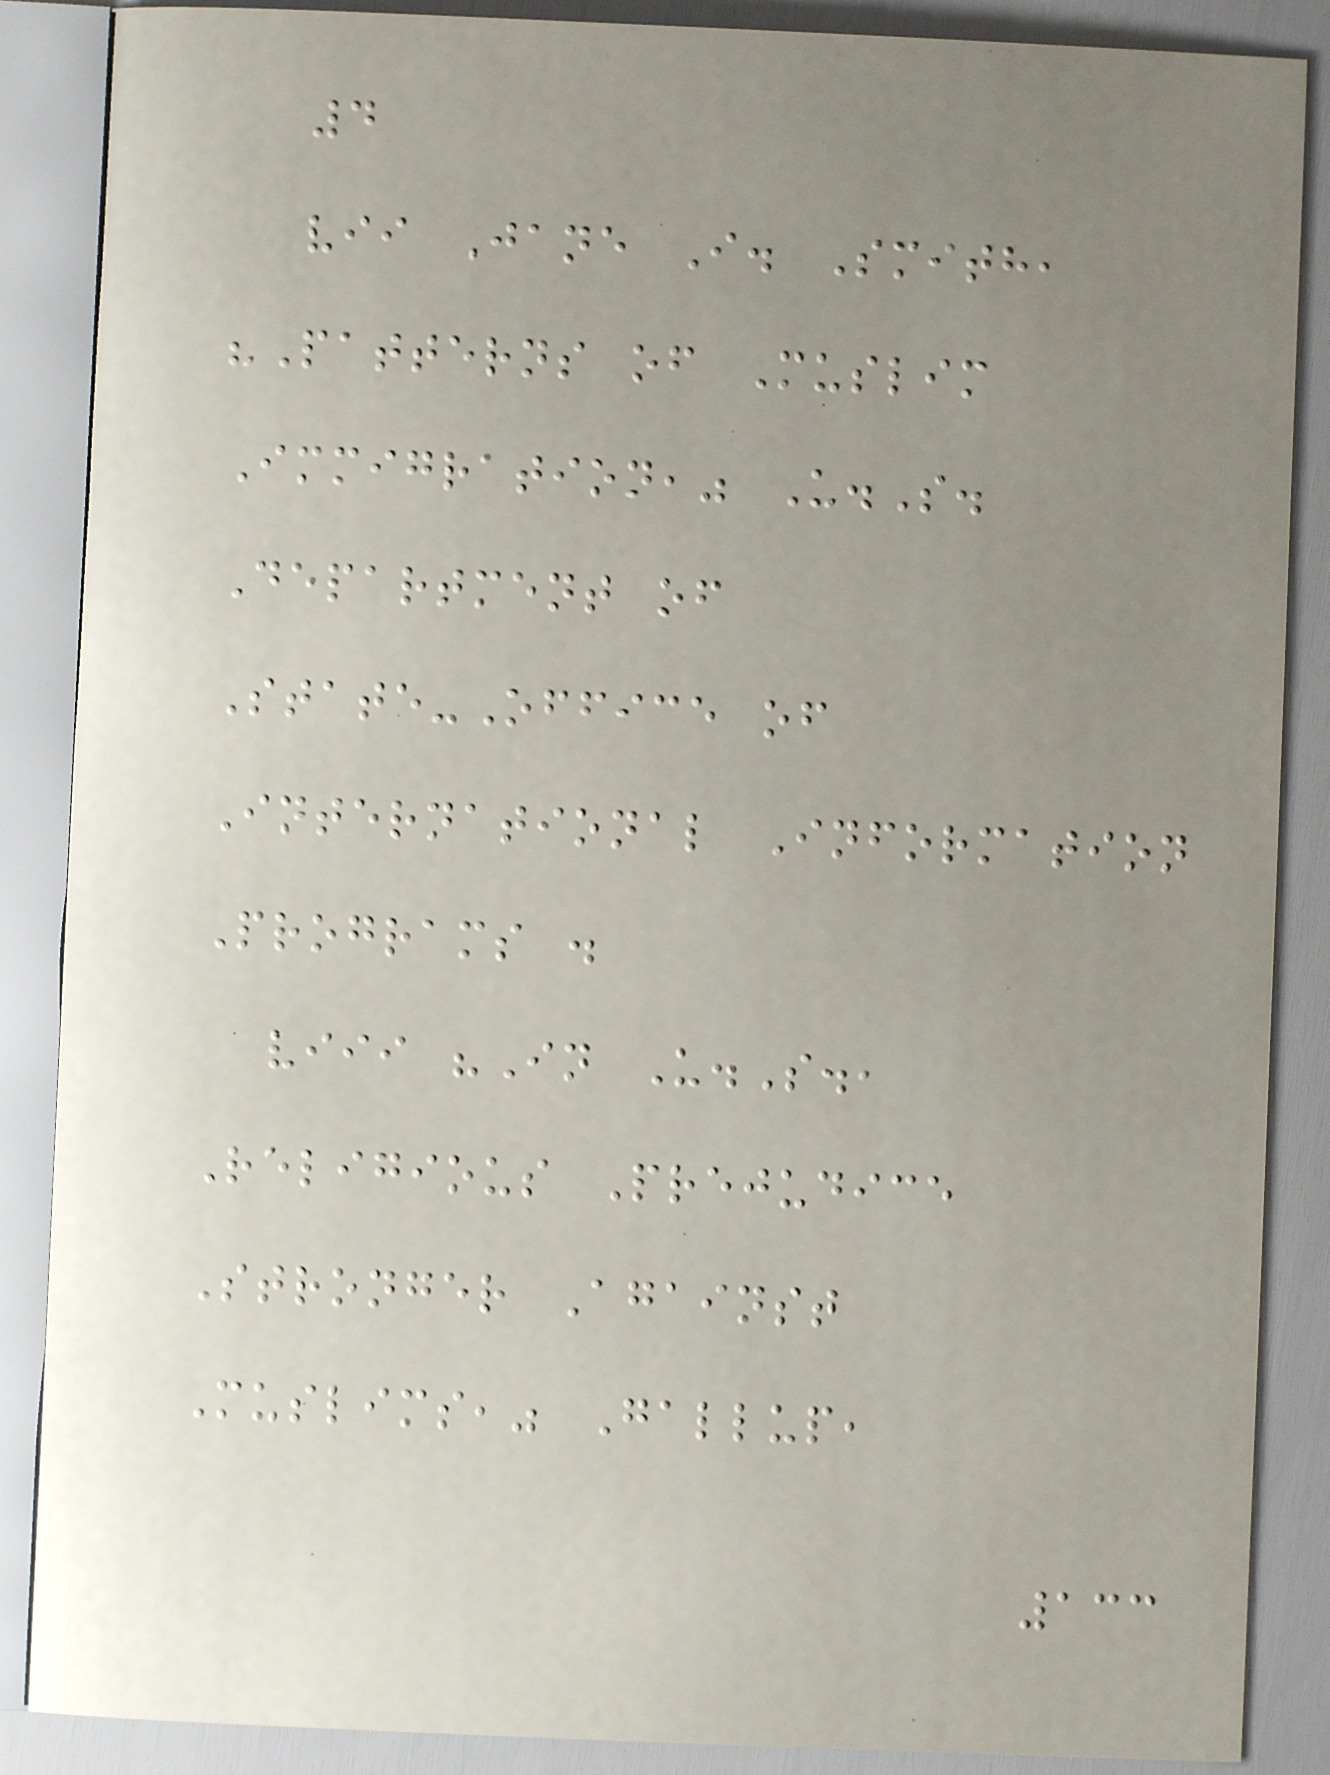4
vii Jane I. Smith,
"Patterns of Muslim
Immigration," U.S.
Department of
State-Office of
International Information
Programs .
viii "In U.S.,
Religious Prejudice
Stronger Against
Muslims," Gallup,
133
